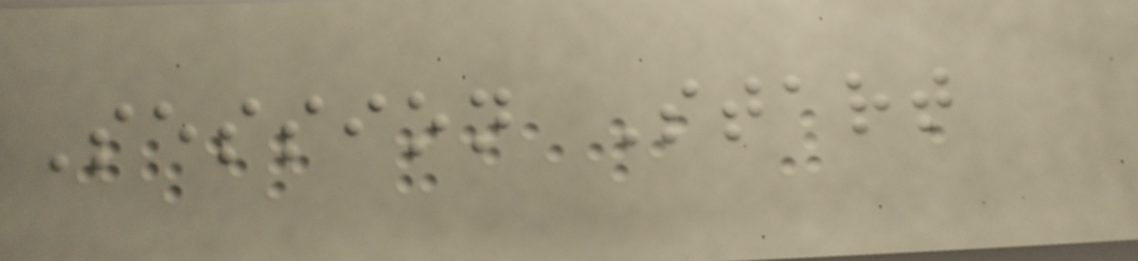Session Start
